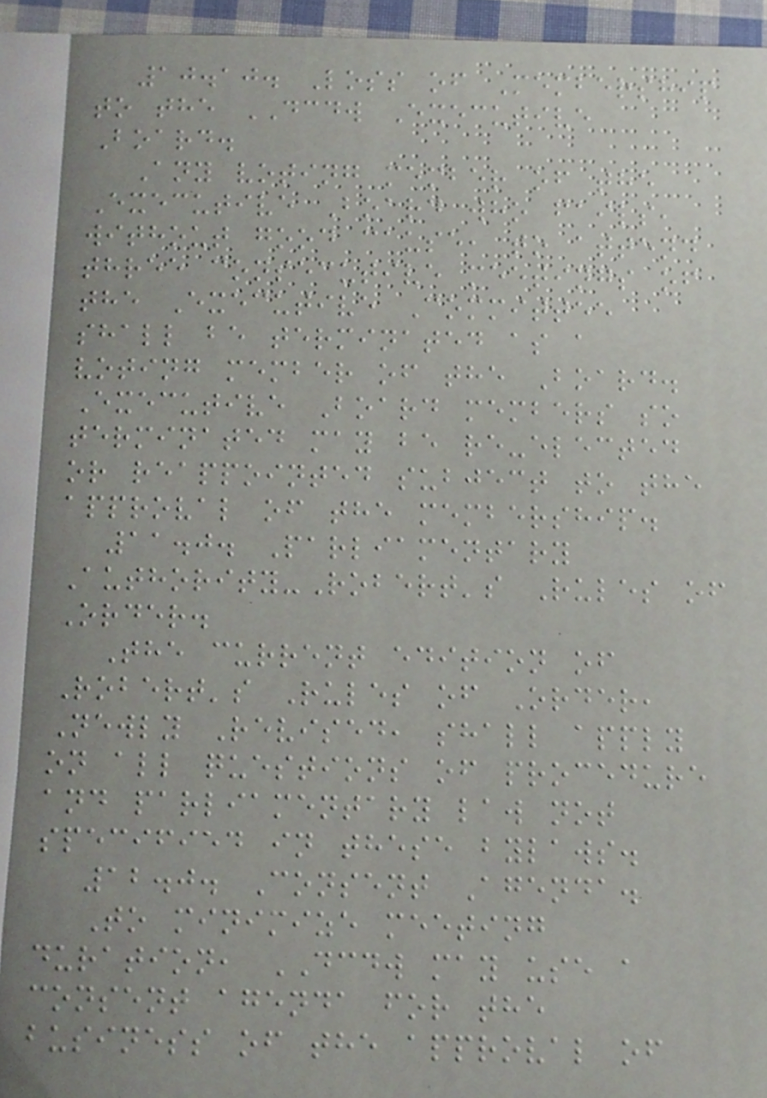10.10. Loss of Membership
to the DCDW Executive
Board.
Any voting member of the
Executive Board who fails,
without good cause, to attend
three consecutive meetings of
the Executive Committee
shall be terminated as a
voting member of the Board.
Executive Board members so
terminated may be re-elected
or reappointed subject to the
approval of the membership.
11.0. Parliamentary
Authority-Robert's Rules of
Order.
The current edition of
Robert's Rules of Order,
Newly Revised, shall apply
on all questions of procedure
and parliamentary law not
specified in these bylaws.
12.0. Consent Agenda.
To minimize meeting
duration, DCDW may use a
consent agenda for the
business of the approval of
